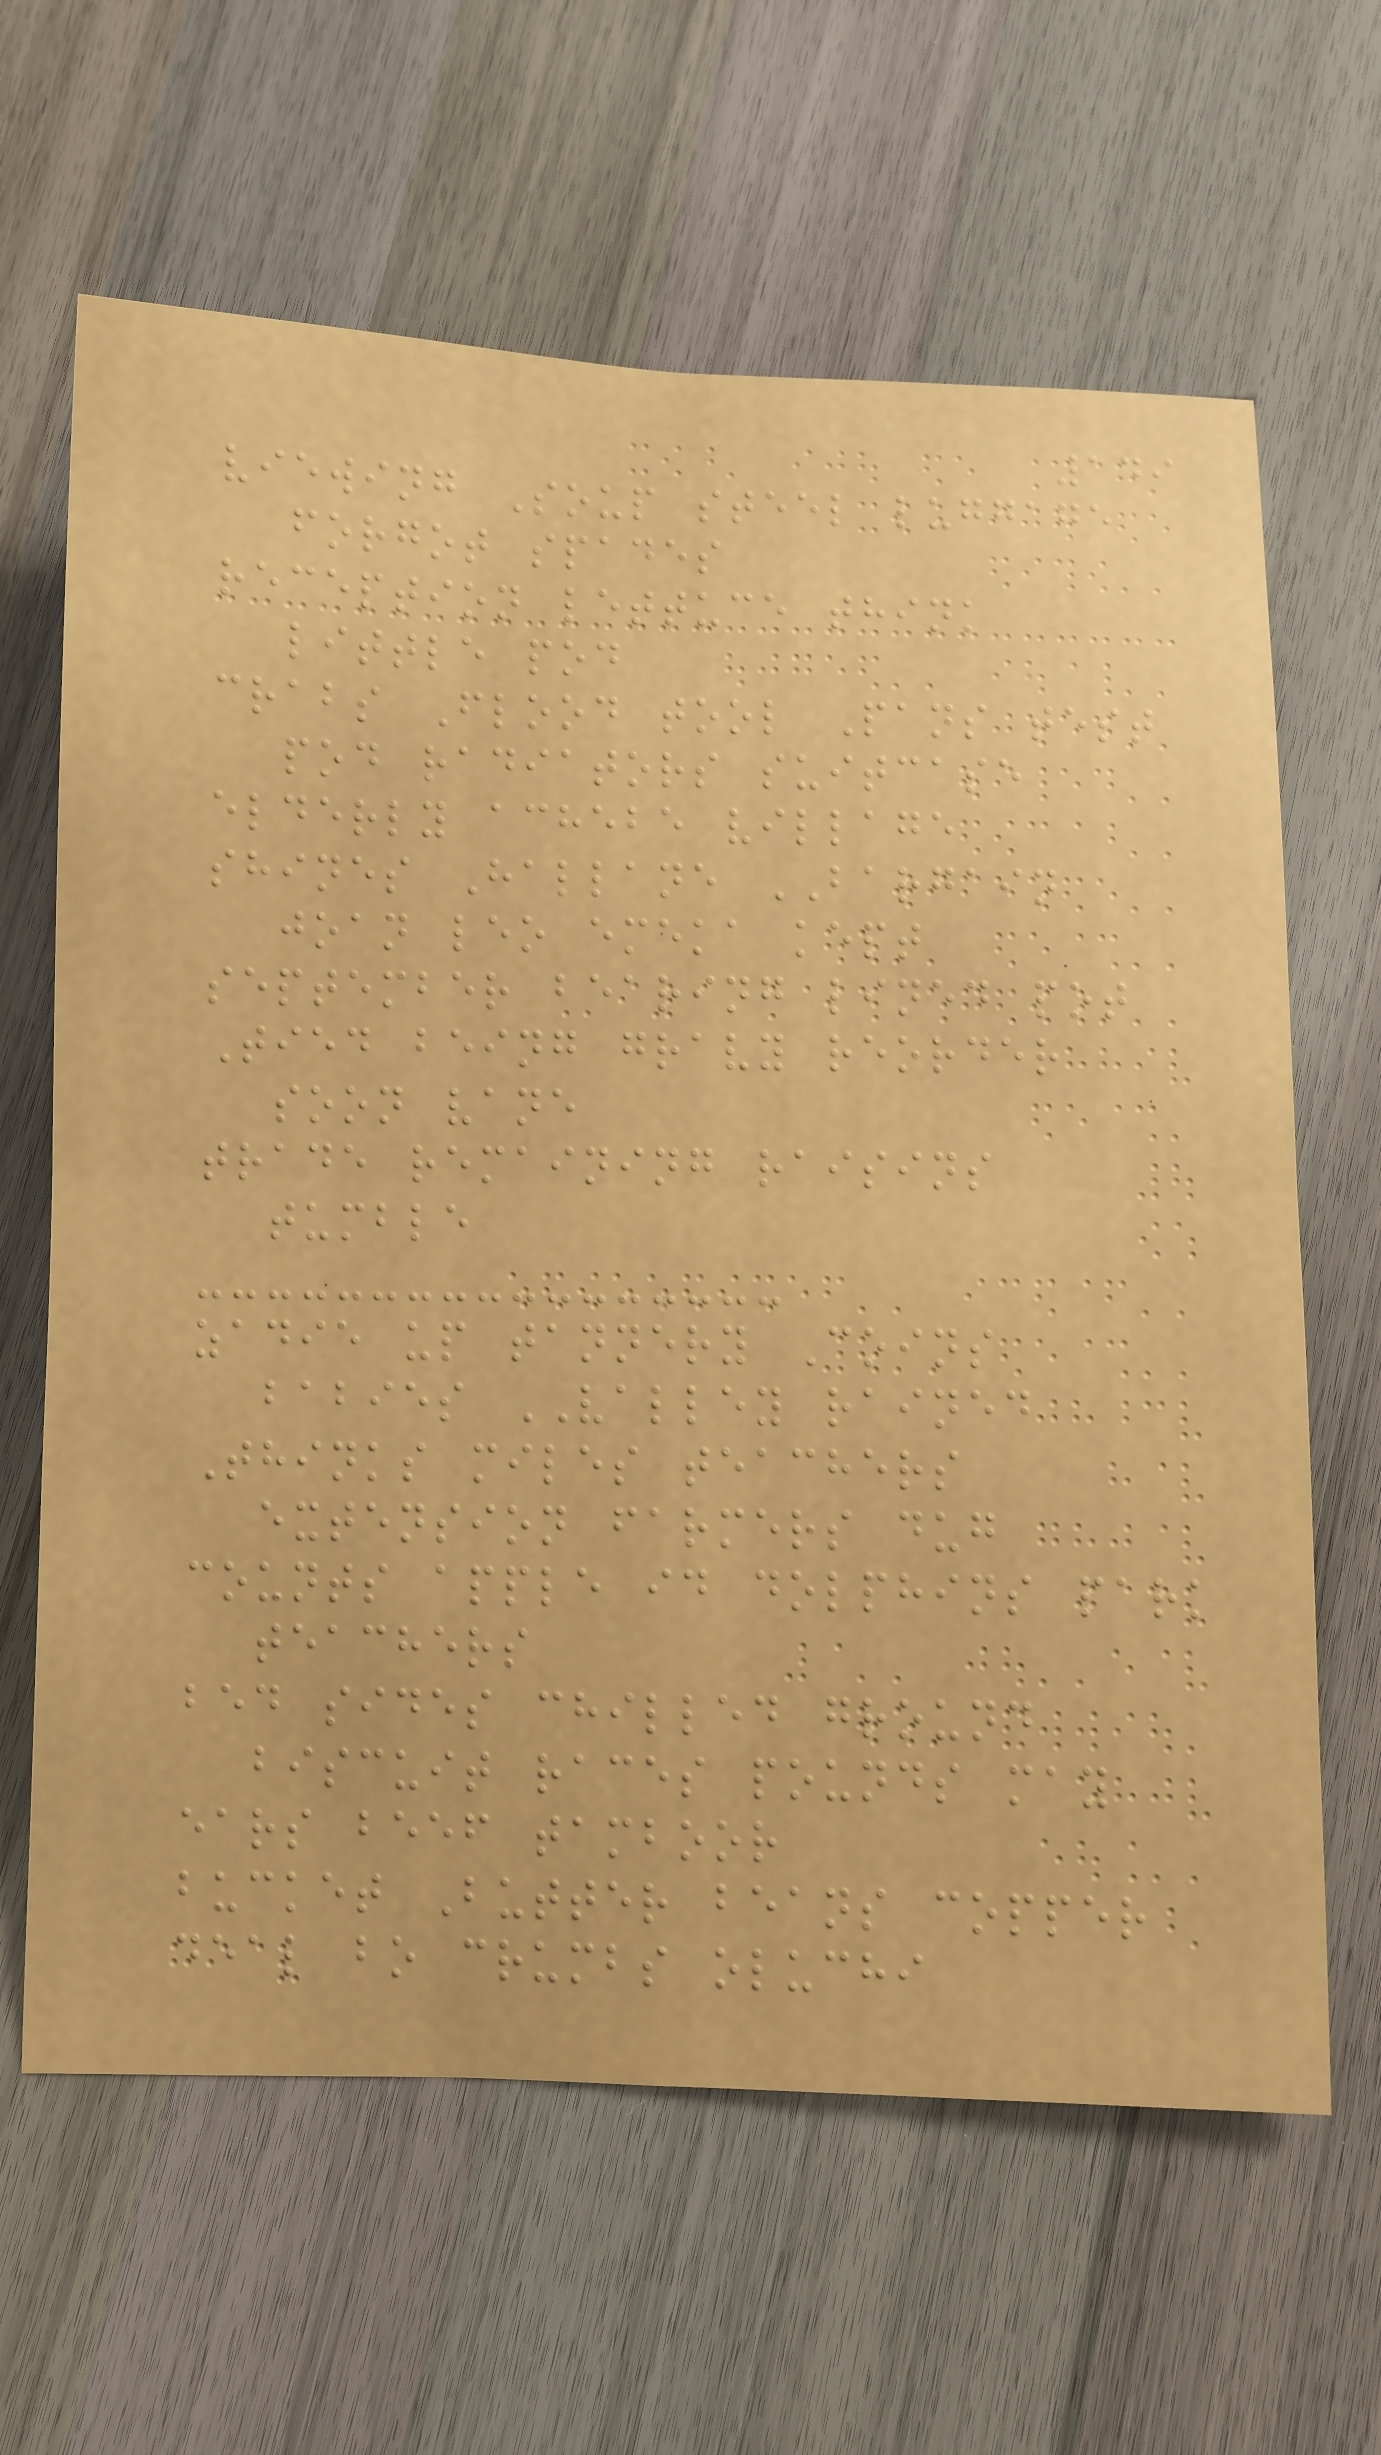149
viewing Soup steel luggage
forgot spades
reception lettuce think
little pod
crabs Flood tool Pans test
pod radiators suitcase
elderly achebe village
shines Hallane BARGAIN
joan leo emeka kept
september bearing lined pot
Tied being gravy reorder
soon vane
trade remaining raisins
tumble
zadie up tannery Coins
babies VALLEY rained
Thinks miles teachers
extension farmers dug
counts apple id dolphins park
teachers
bed sides chilled ground
biscuit races pounds may
ears beef tamboor
bucket Butter beans copper
deal bo crumbs oluchi
